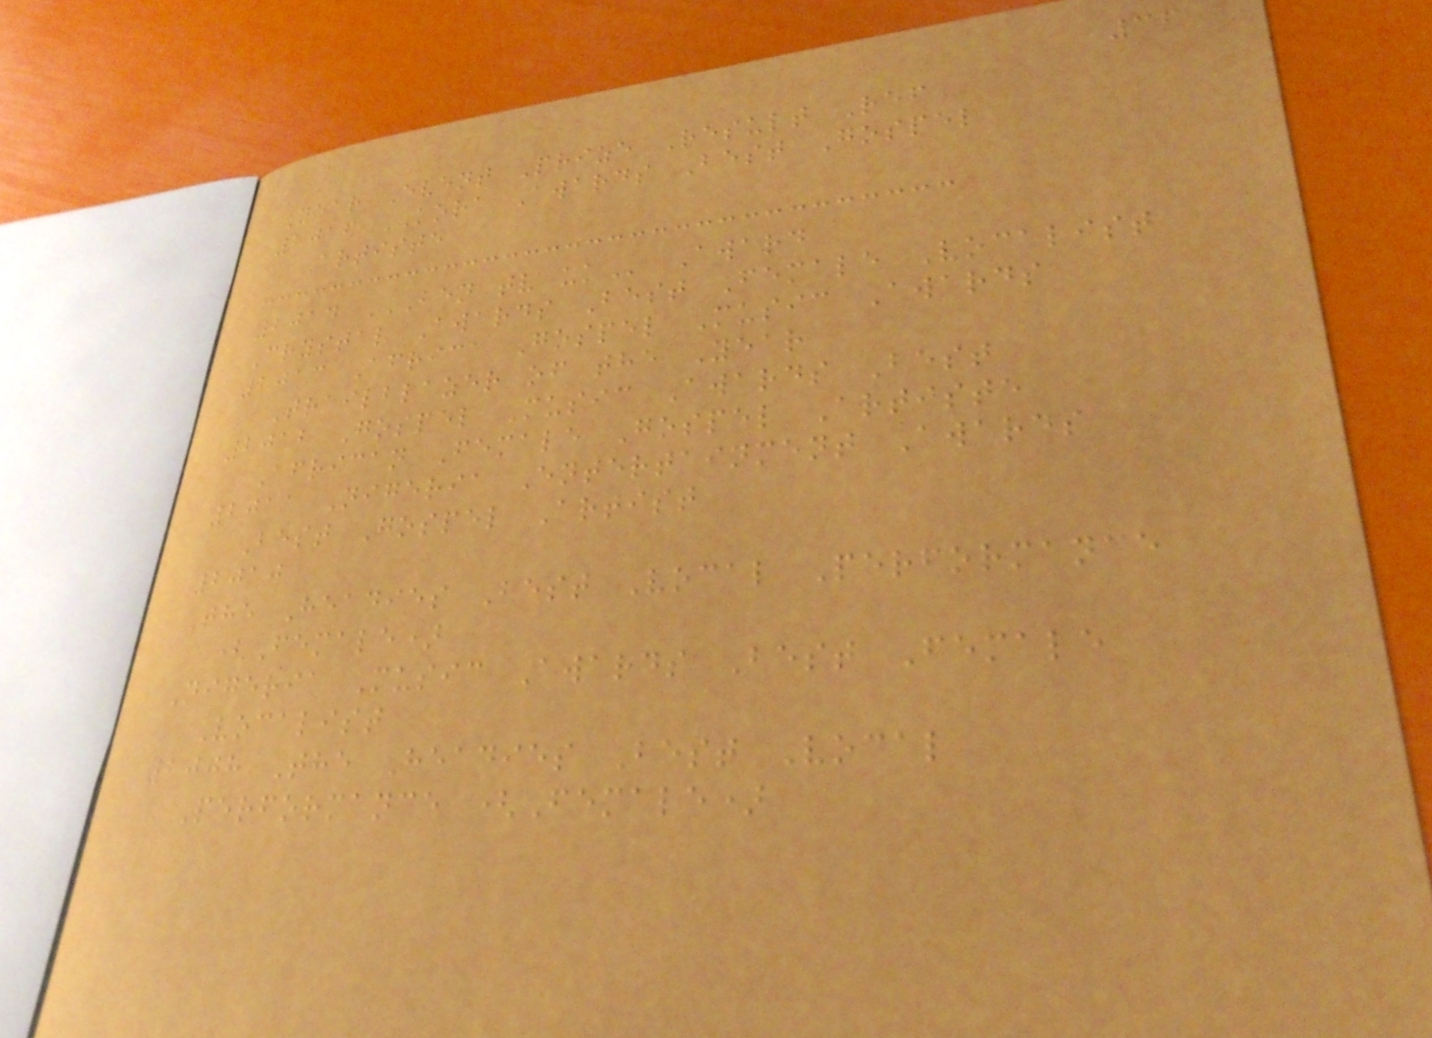36
Year Event Prize Result Ref
2016 KORA Awards Best Gospel
Artiste
2014 BEN TV UK Award
Crystal Awards Best Female Vocalist
2013 Africa Gospel Music Awards
Trailblazer of the Year
2012 Gospel Music Awards Best
African Female Gospel Artiste
2011 Nigeria Entertainment Awards
Best Gospel Artist
2010
The Headies Best Vocal Performance
(Female)
Nigeria Music Awards Best Female
Vocalist
2008 The Headies Best Vocal
Performance (Female)
